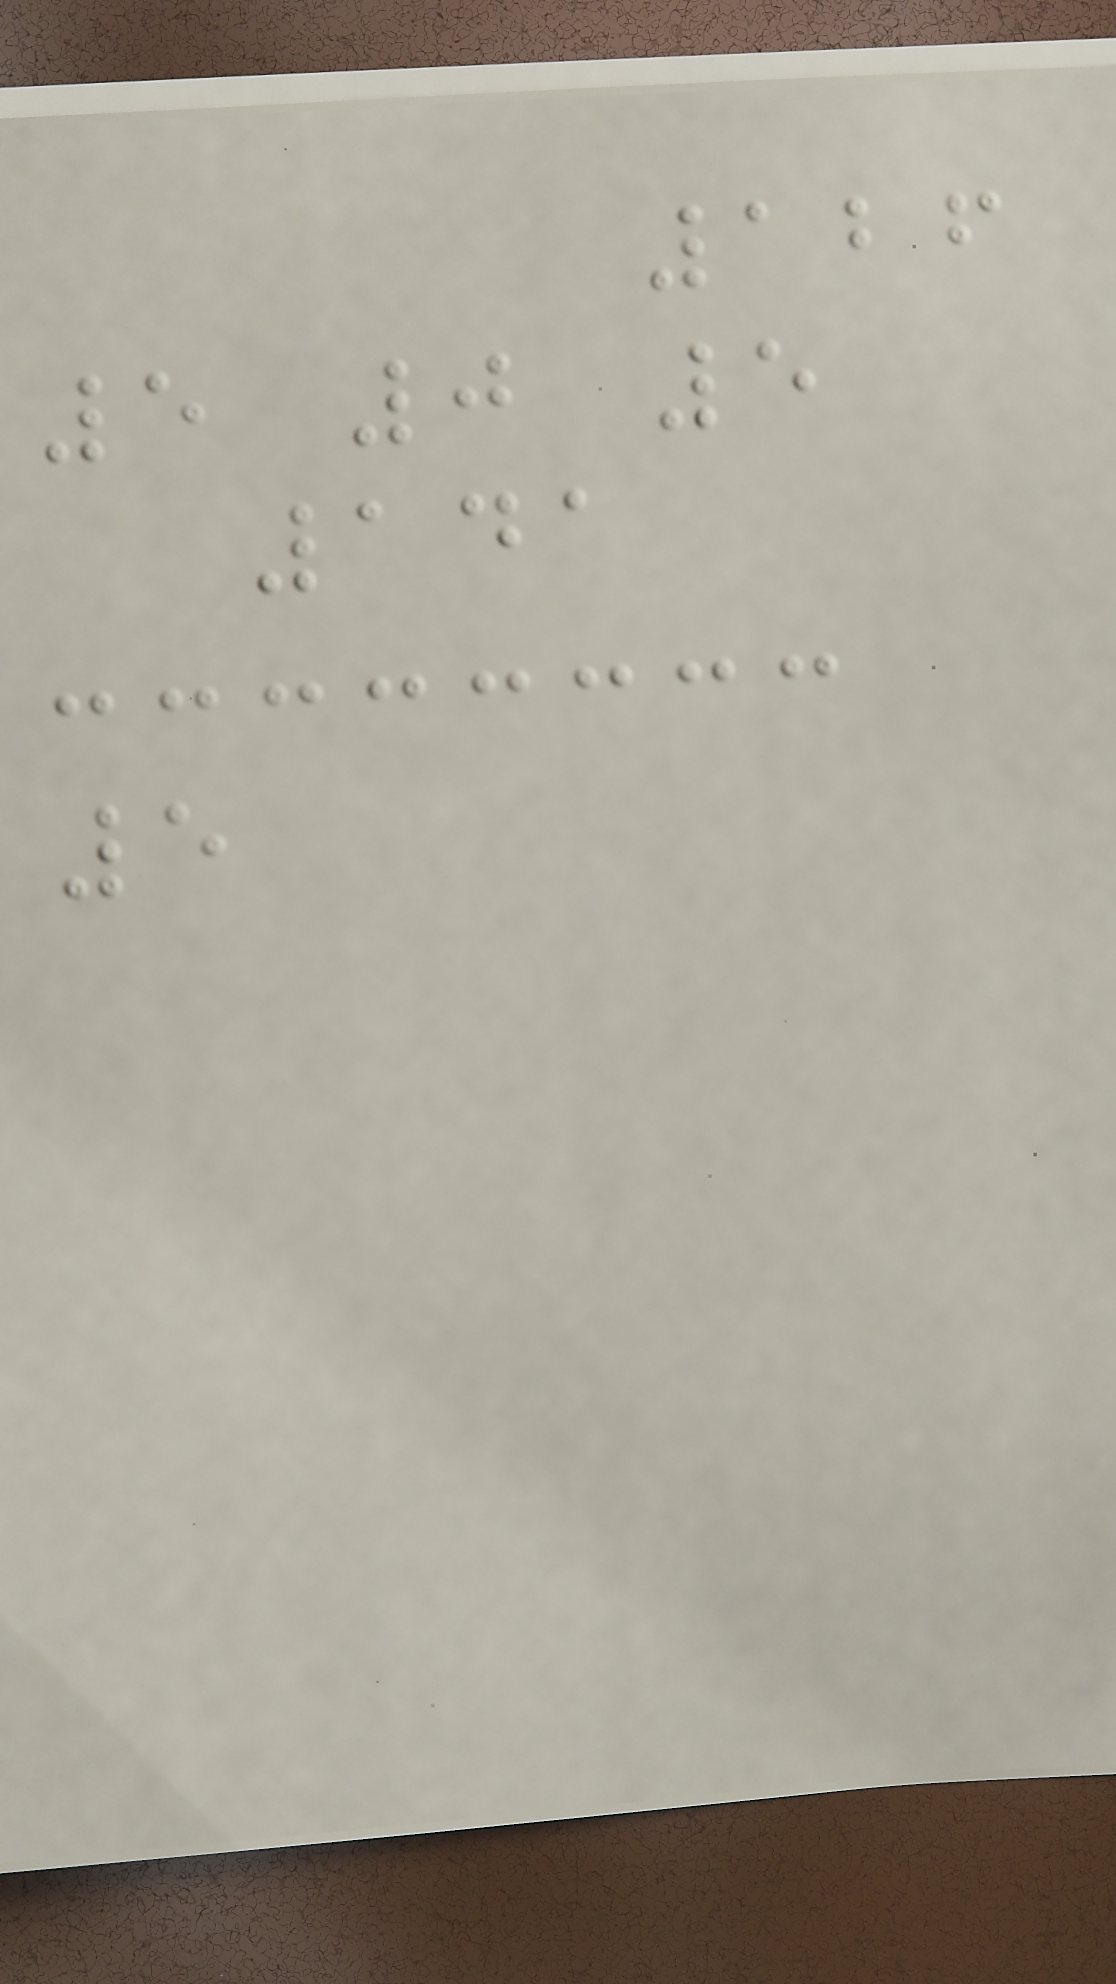126
5 0 5
141
5
